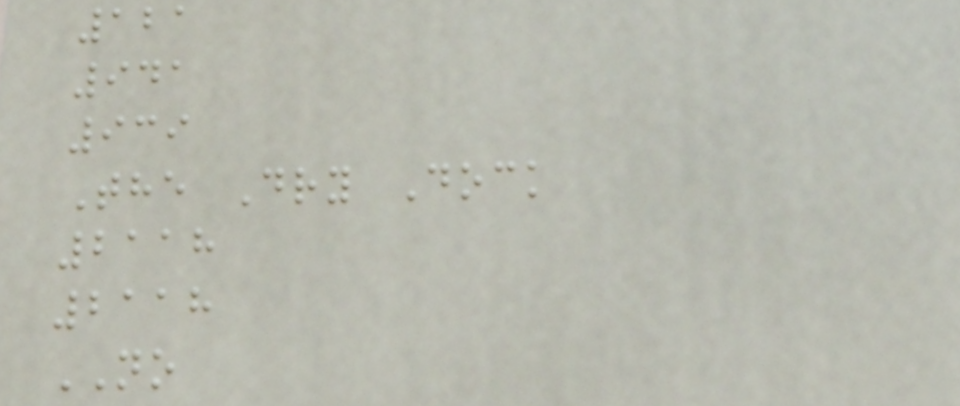121
941
939
The Dry Dock
2118
2118
NO
